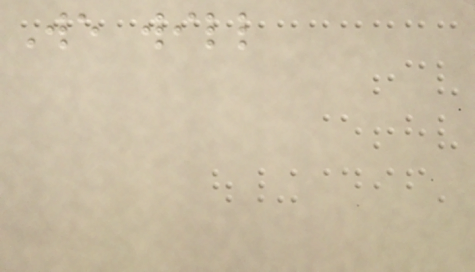We will
